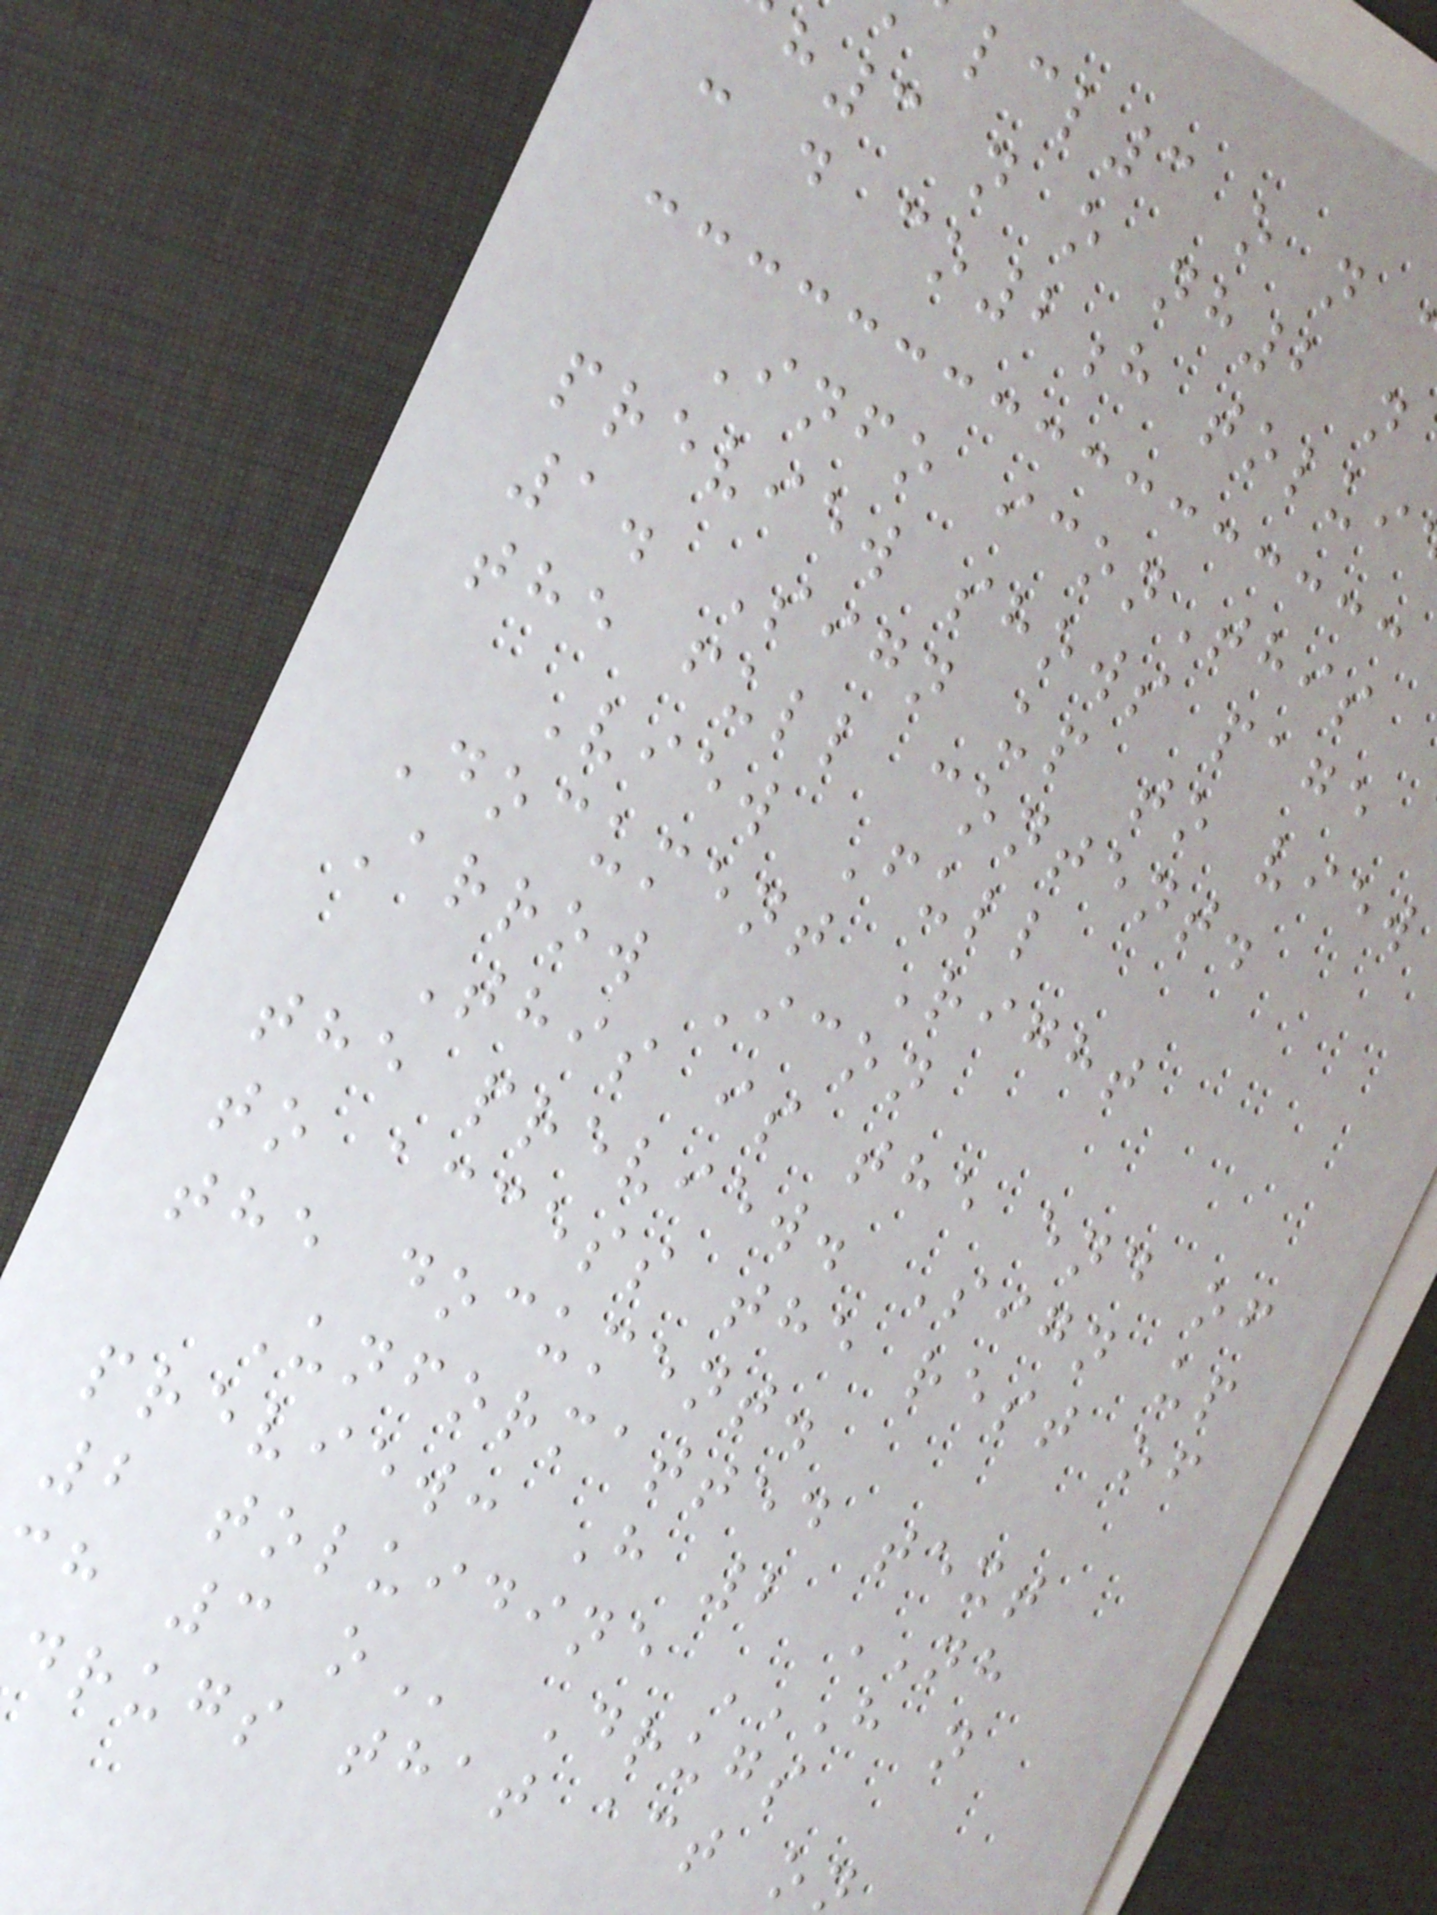lcl3 o n
h3 n o nh2 n
c d co2h tolui
Info iconThis
preview shows page
1. Sign up to view
the full content.
View Full
Document Right
Arrow Icon
This is the end of
the preview. Sign up
to access the rest of
the document.
Unformatted text
preview: H 2 NH
2 toluidine H N
h 3
drugs that act o
